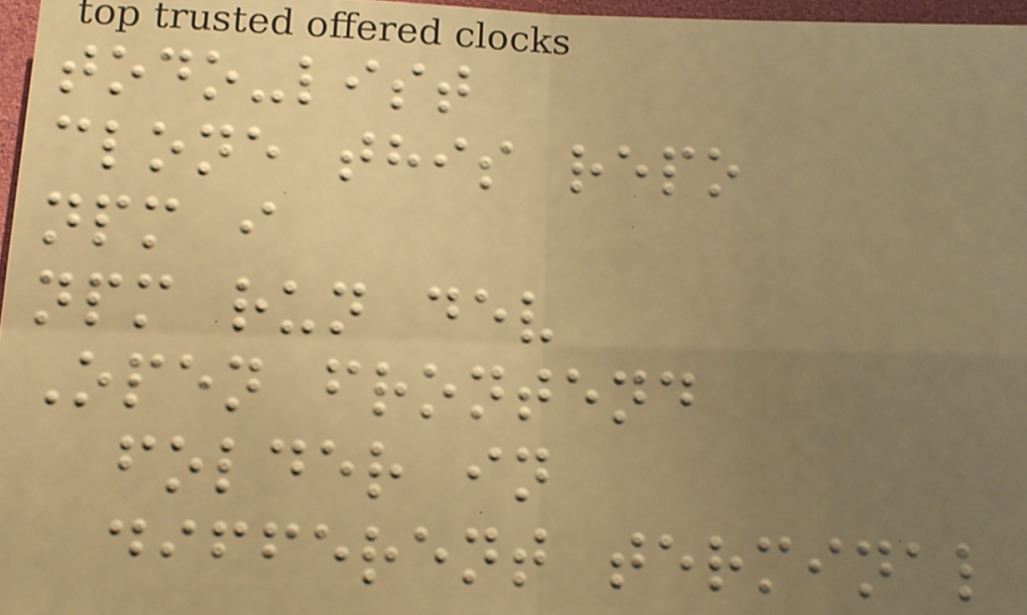todo-list
clone this repo
npm i
npm run dev
Open frontend
folder in
different terminal
